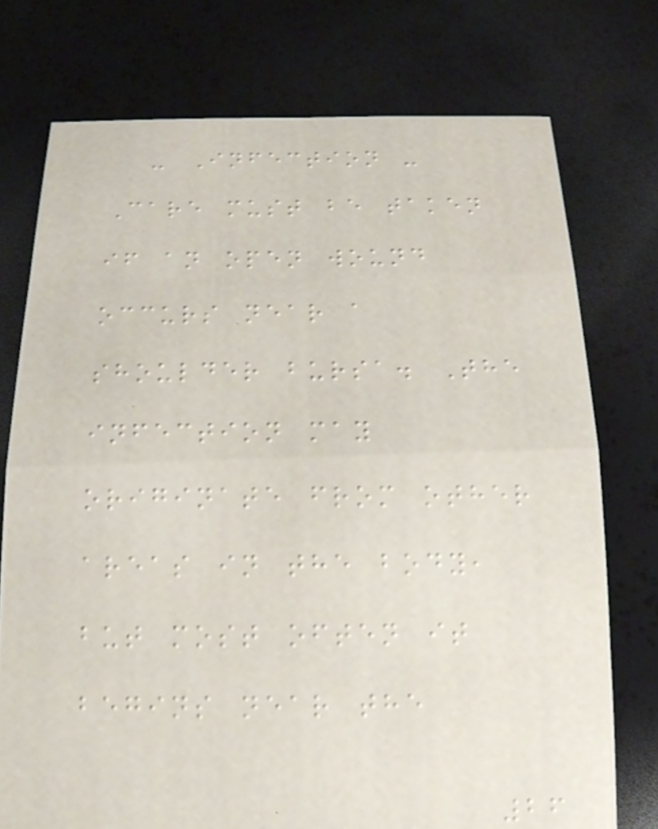- Infection -
Care must be taken
if an open wound
occurs near a
shoulder bursa. The
infection may
originate from other
areas in the body,
but most often it
begins near the
26
